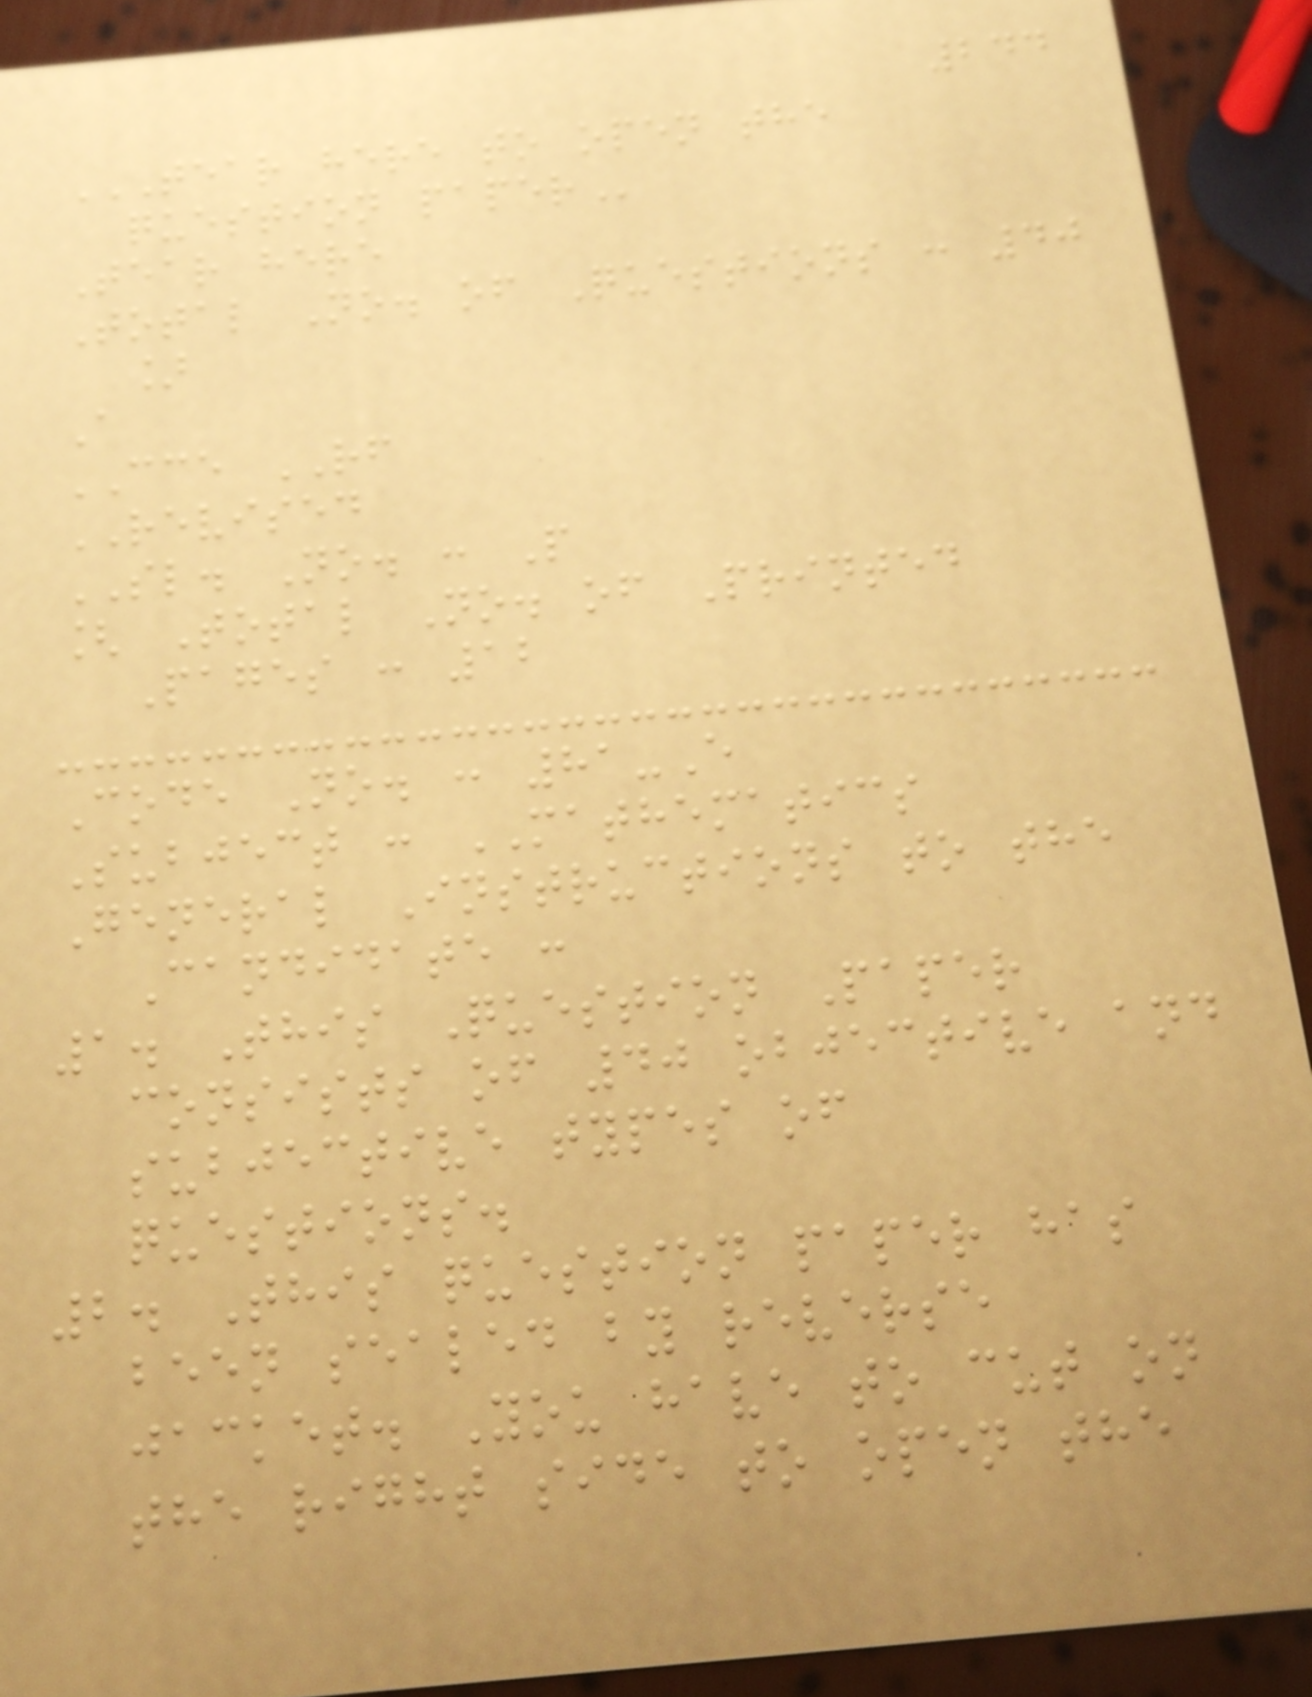244
TEAR HERE TO OPEN THE
QUESTION PAPER
Tear here
Total No. of Questions : 40
]
A
CCE RF
REVISED
SL. No. : P
[ Total No. of Printed
Pages : 12
Code No. : 81-E
Subject : MATHEMATICS
General Instructions to the
Candidate :
1. This Question Paper
consists of 40 objective and
subjective types of
questions.
2. This question paper has
been sealed by reverse
jacket. You have to cut on
the right side to open the
